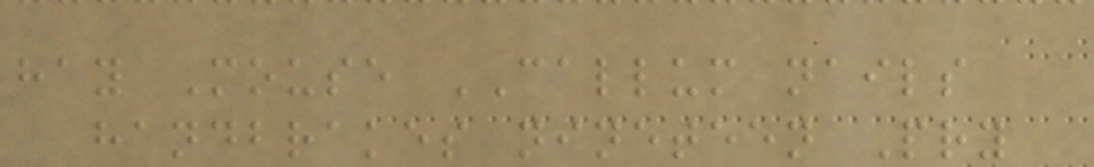hay Mouse CALLUM nails
handbrakes nineteen Pry
